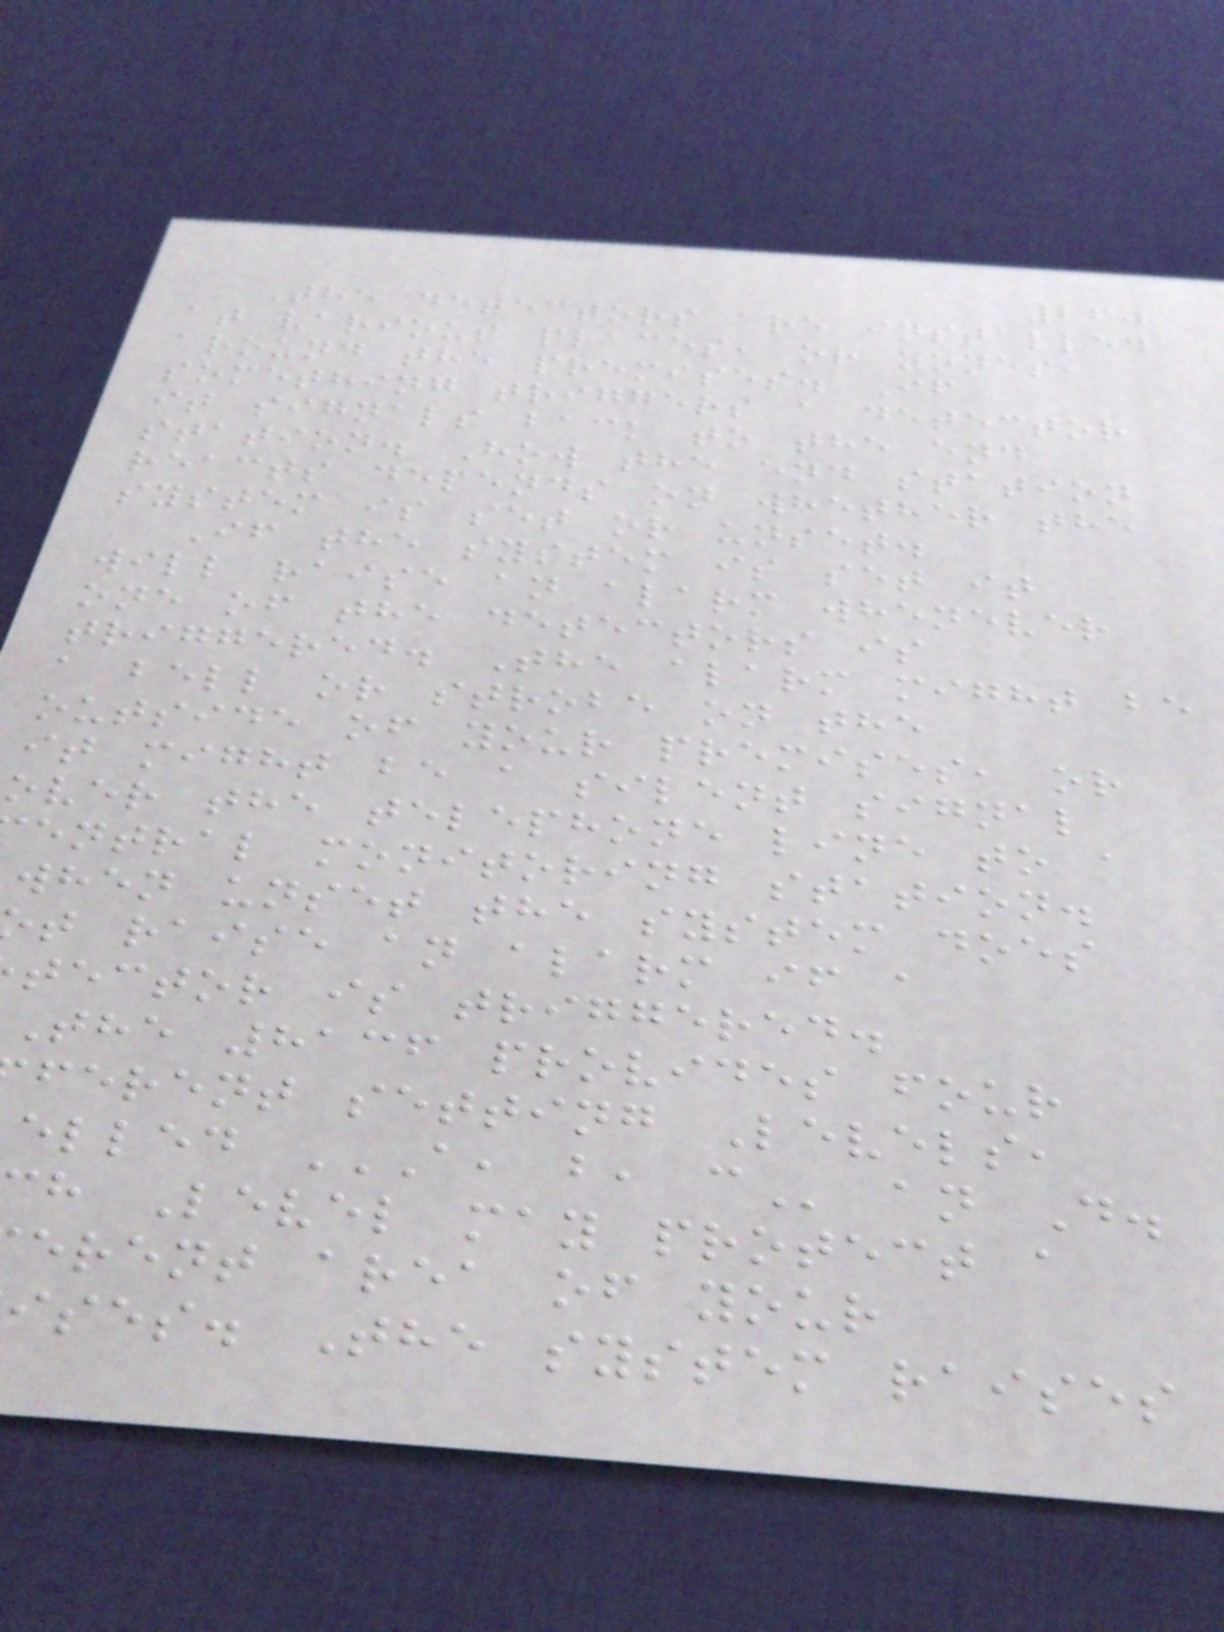260
The detectors are installed
at various places, or zones,
around the premises. If
something triggers a detector
it signals back to the end
station. How the end station
reacts depends on whether the
system is set or unset.
If the system is set it
will raise an alarm whenever
one of the detectors is
triggered. The alarm might be
a bell or strobe on the
outside of your premises, or
it might be a silent signal
over the telephone line to a
entral monitoring station.
when unset the system does
t raise an alarm if a
tector is triggered.
The 8136 provides four
ferent setting Levels,
elled A, B, C an D.
h Level may protect a
erent area of your
ises. The system raises
